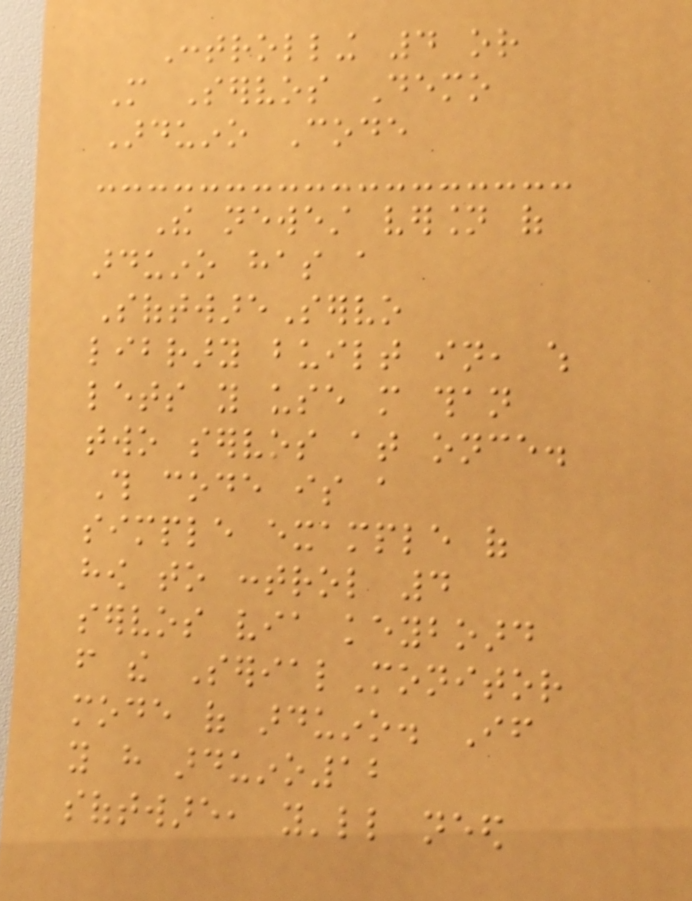Controlling 4 or
More Servos Demo
Arduino Code
The newest version of
arduino has a
SoftwareServo
library built in, which
lets you use more than
two servos at once.
This code is a
simple example of
how to control 4
servos via keyboard
from the SerialMonitor
mode of arduino. If
you have arduino12
software, you'll need
